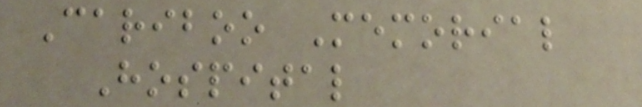Cariboo Memorial
Hospital
